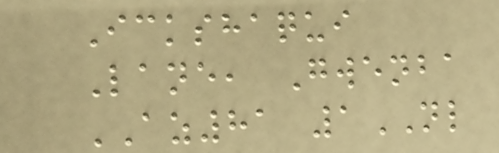Ickshaqui
Lane, Gwenba
AZ81 1NL
